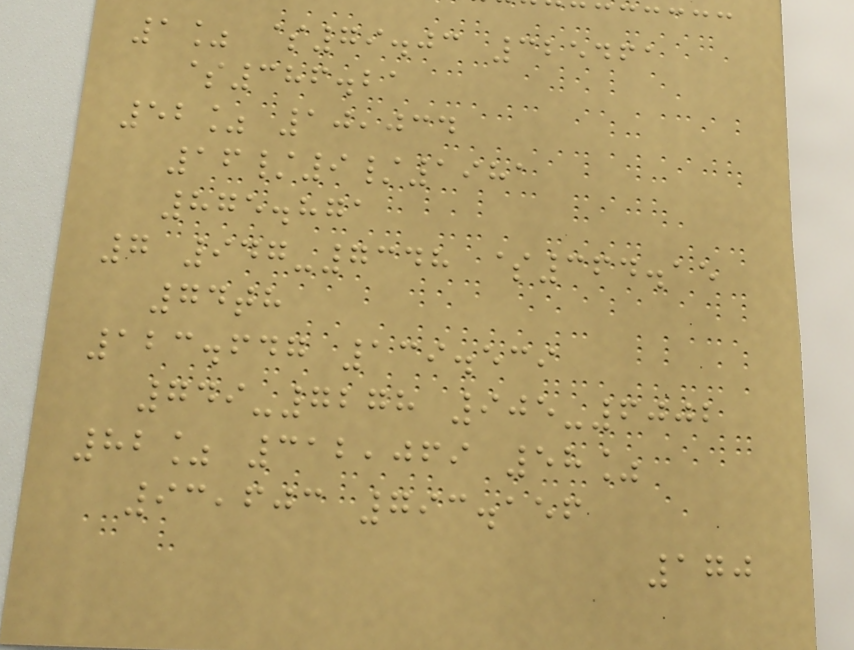1% $79.03 325461
$386.21
52% 10,034
16/9/1981
875.871
7 947-7348 $364.15
74th
123.647 139.539
749-7278 905-6002
82% 312,069 58%
93,603 793.156
170
